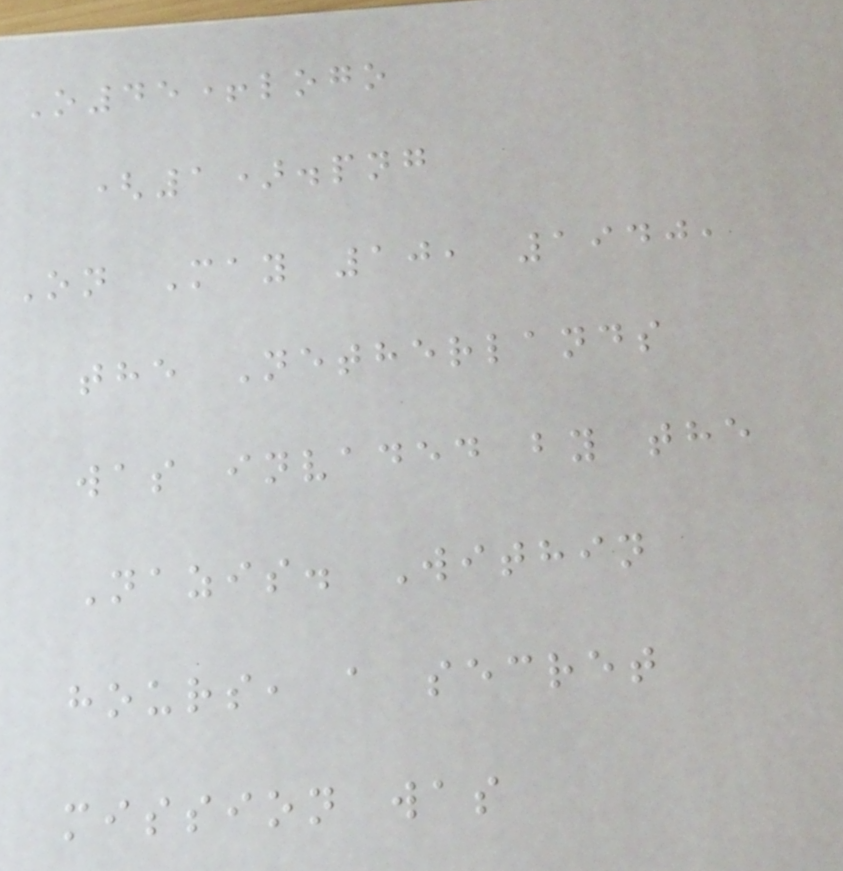O45+logo
(1).png
On May 10, 1940,
the Netherlands
was invaded by the
Nazis. Within
hours, a secret
mission was
